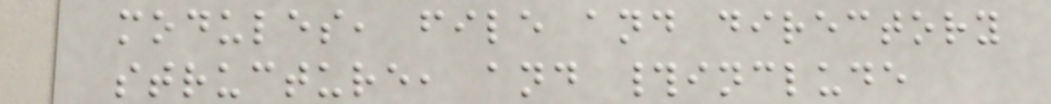modules, file and directory
structure, and #include
